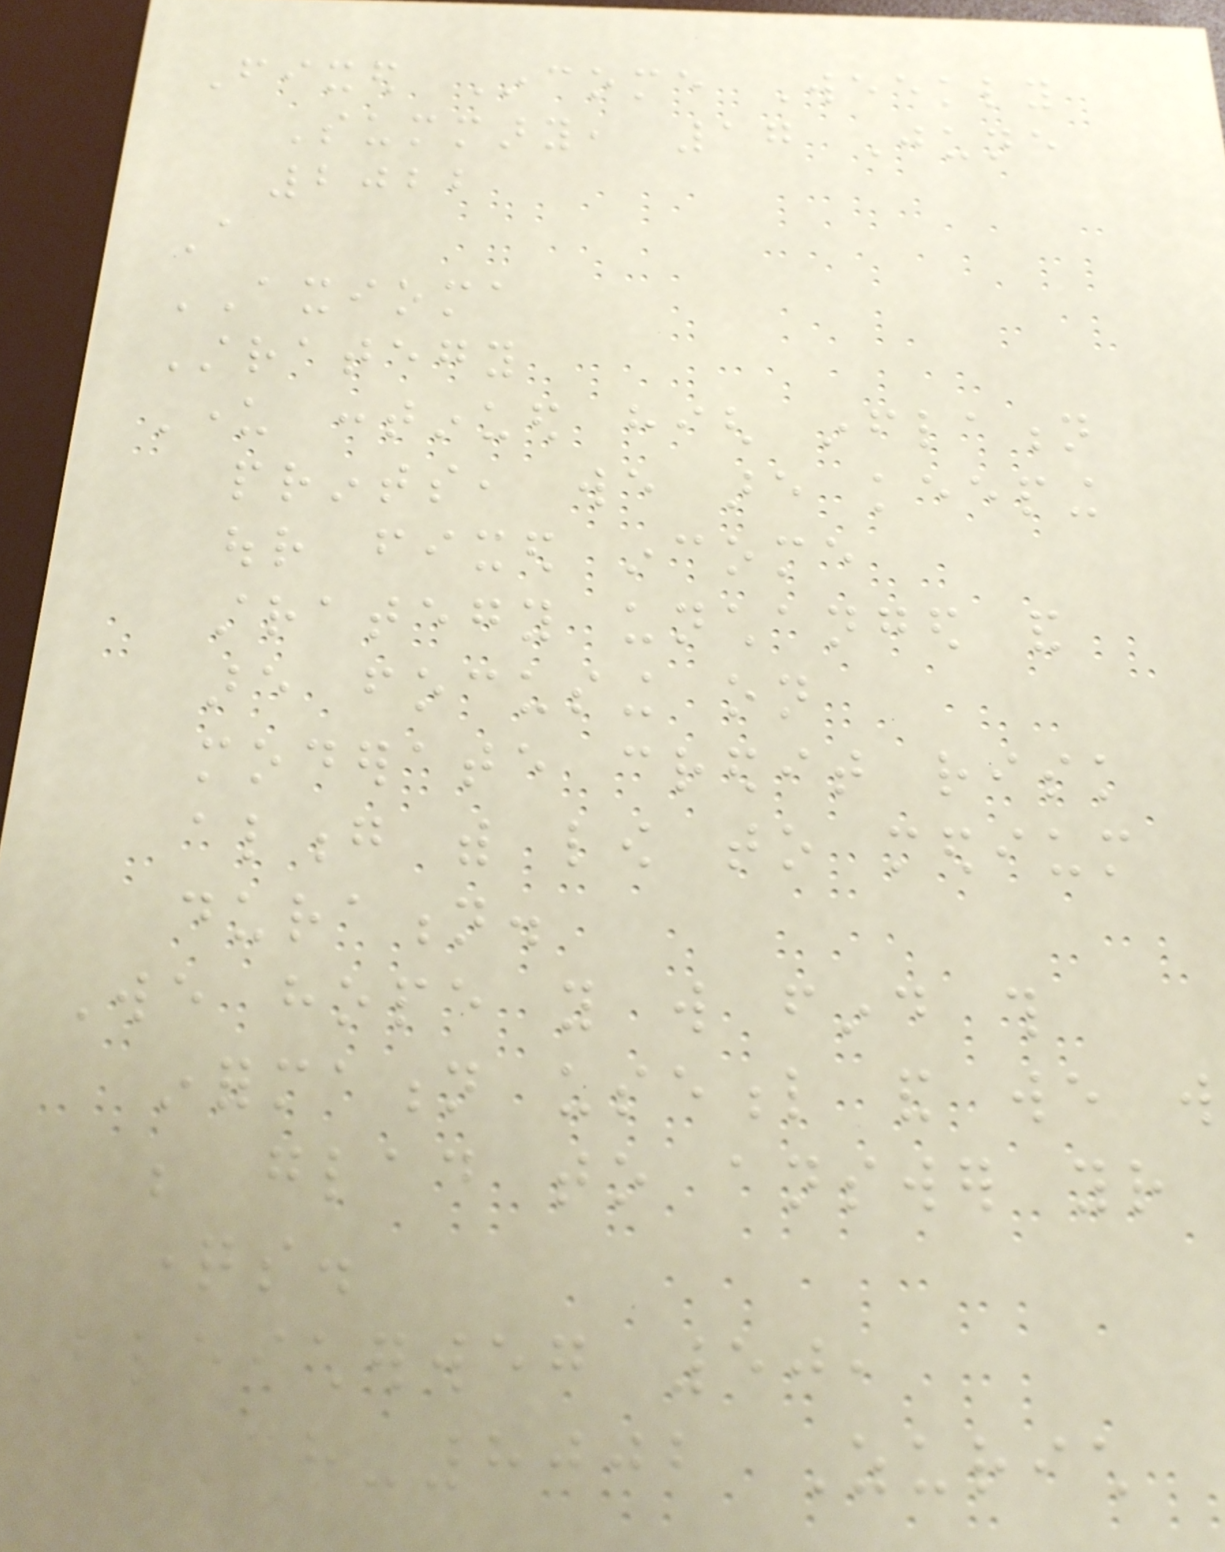Fixed Income Weekly
Summary, 17 June
2022
A
AXIOMA
Strategy
Under continued high inflation
prints, we are keeping
our fixed income
strategy unchanged and
are focusing on
moderate credit risk
along with low to medium
duration.
We hope you will find this
information useful and we will
be glad to answer your
questions.
Bleicherweg 50,
CH-8002 Zurich
